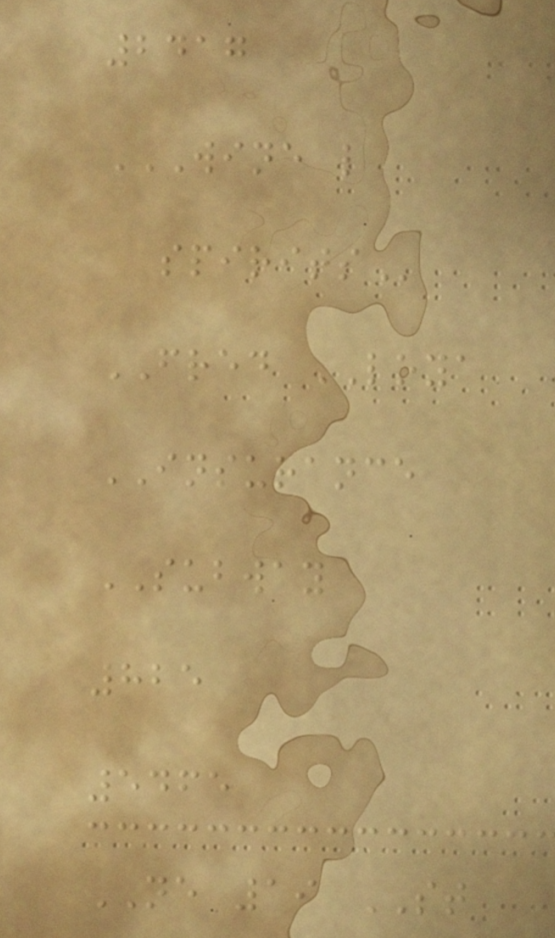2417
WINE L
SPIRITS
FRED LOYA
INSURANCE
SUBWAY
825
5465
NE 19 ST
